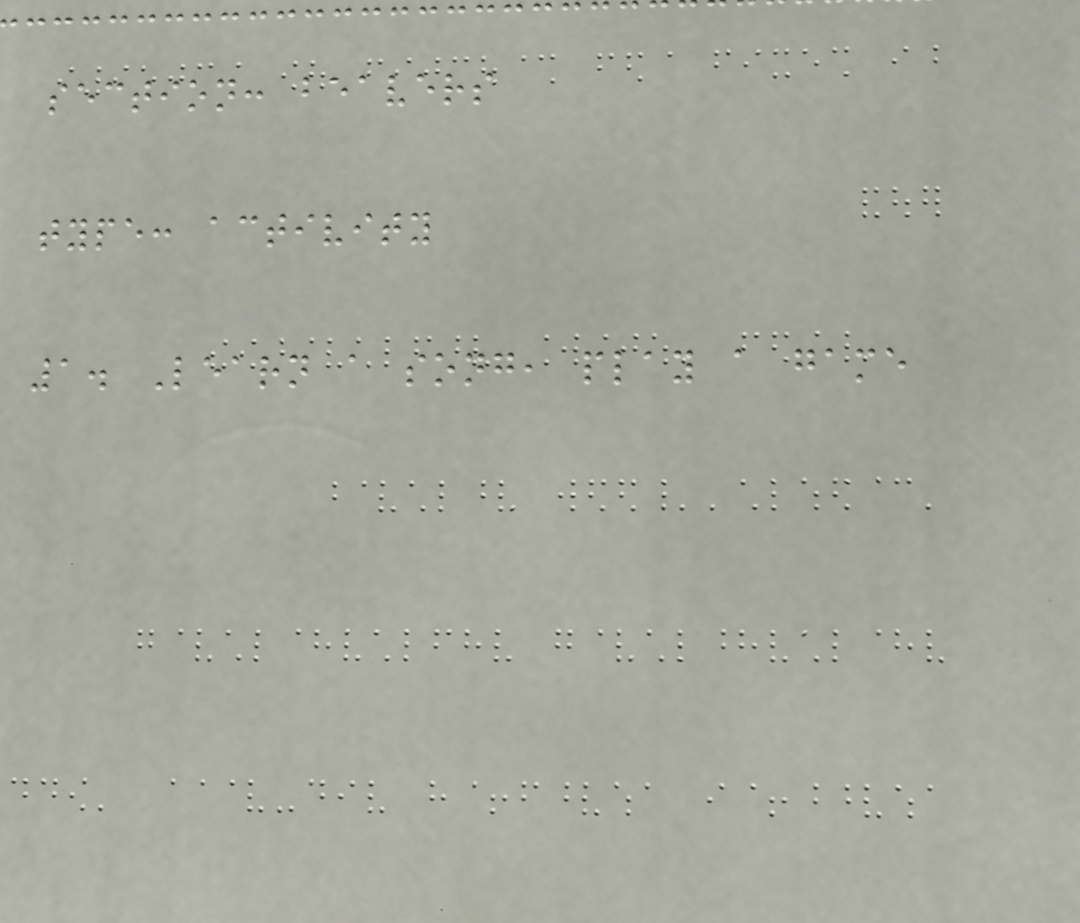section: beavers
type: activity
1. Learn a song, play a game
